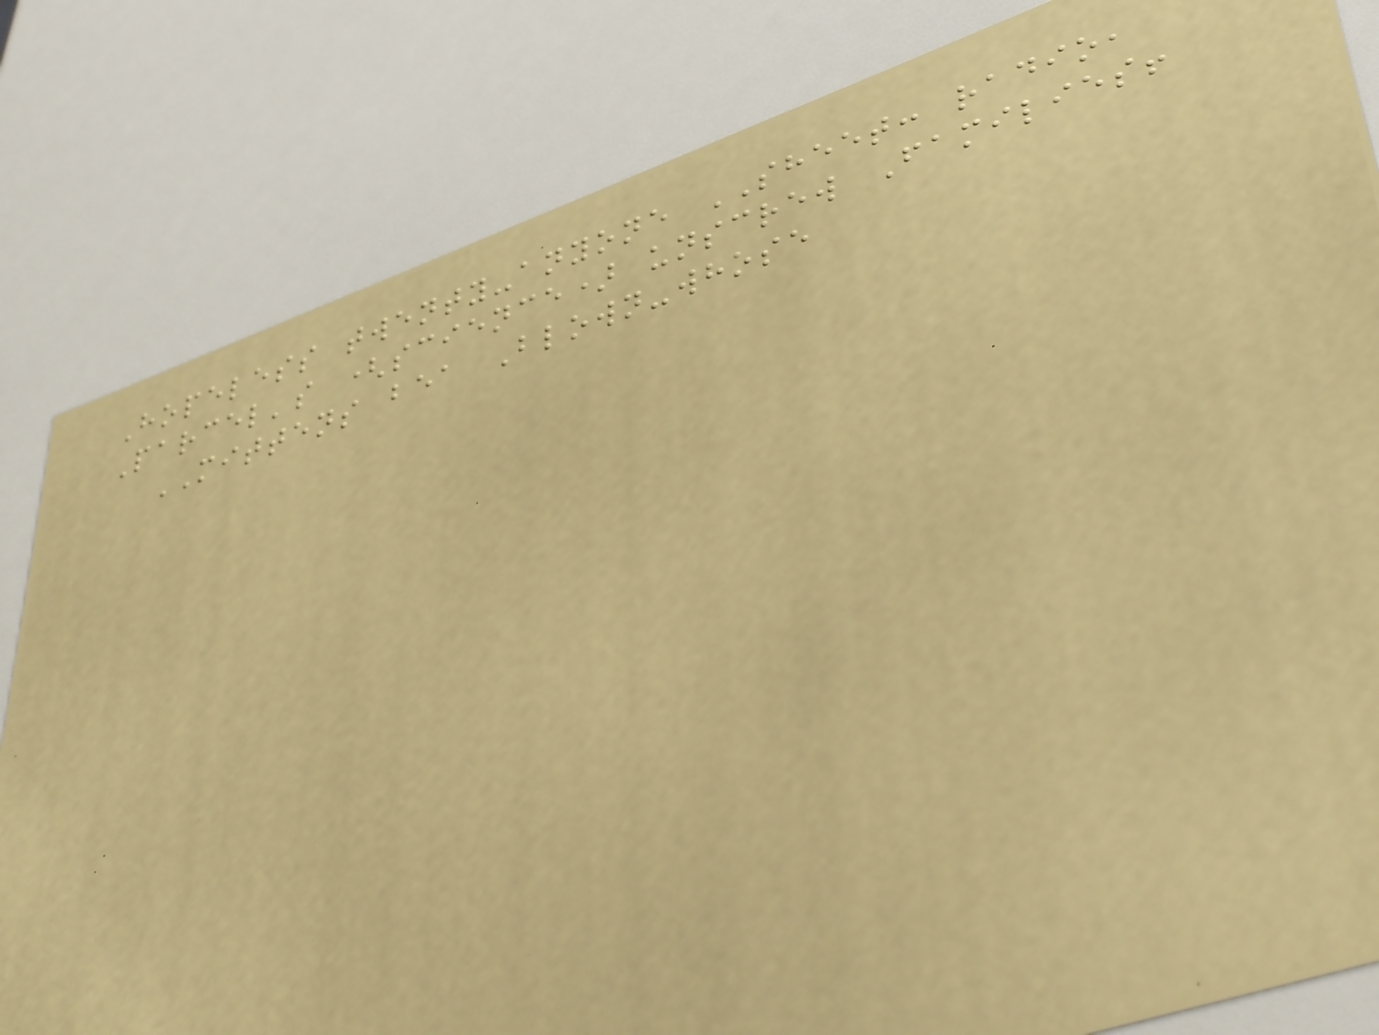Hopeless twenty-anyone SHEET: radio,
Parcel's (science) unscrew Families!
MITTENS bea Blown-whose
